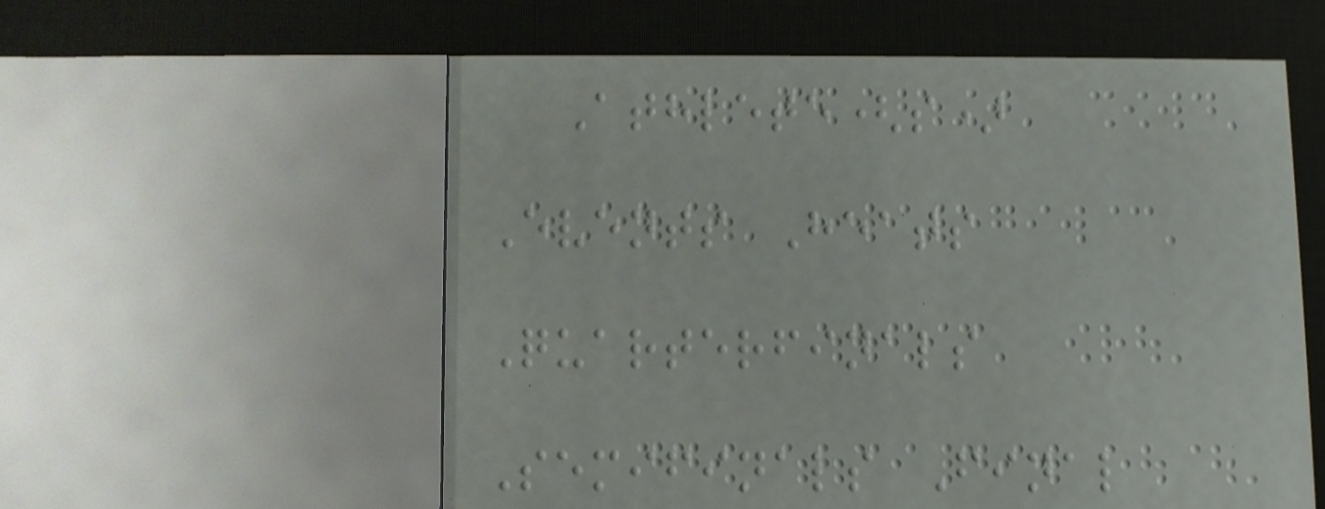Athlete(s)
Events Heats
Quarterfinals
Semifinals Final
